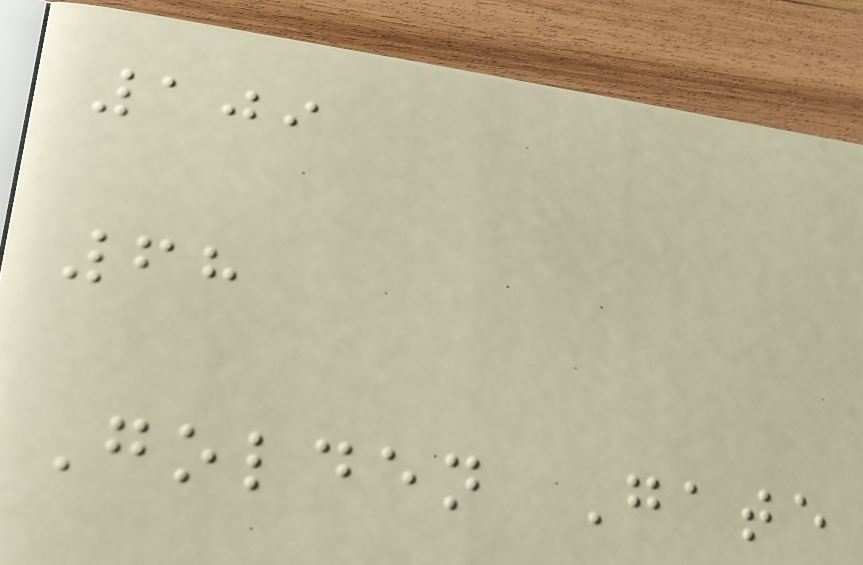109
68
Golden Gate
